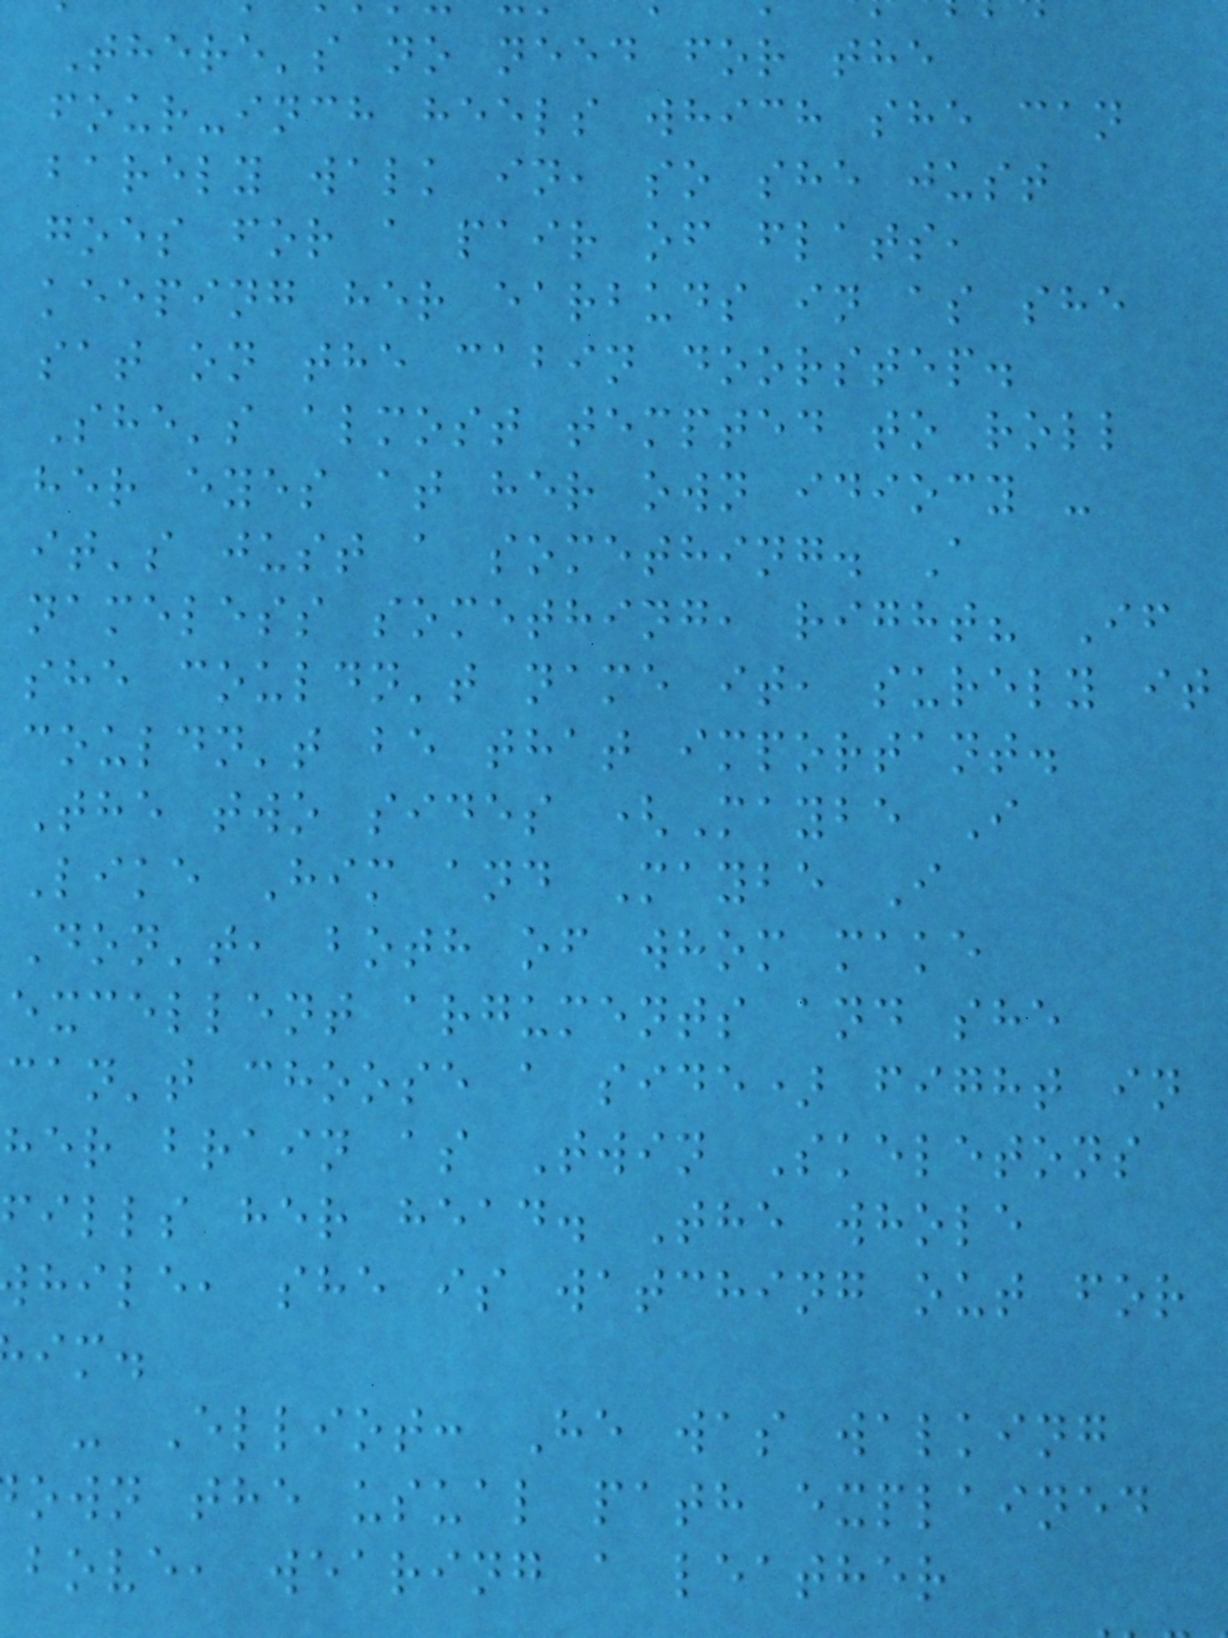There's no need for the
four-inch heels which she can
barely walk in, so she just
goes for a pair of flats,
keeping her earbuds in as she
sat on the cabin doorstep.
She's almost tempted to roll
her eyes at her own idiocy -
it's just a something. A
nameless something, right? If
she couldn't name it, surely it
couldn't be that important.
The two sides (Maybe I
Like Him and Maybe I
Don't, both of whom make
excellent arguments and she
can't choose a side) fight in
her brain as Twin Skeletons
fills her head. The whole
hile, she is watching out for
- Elliot: He was walking
own the usual path explained
bove, wearing a leather
